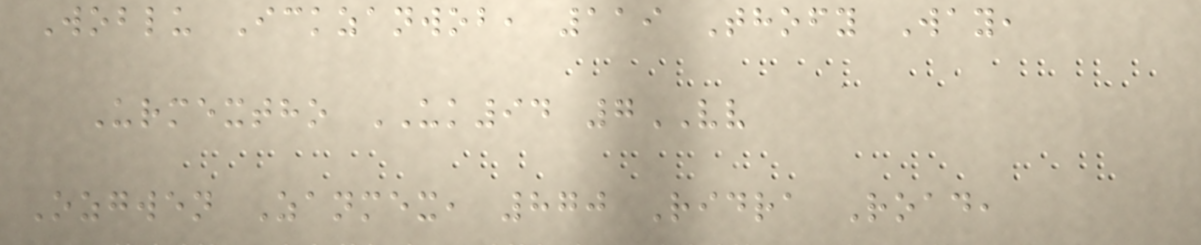Woblu Ickzanwob, 119 Thofy Way,
Urmextho UK94 7VV
Ozgwen Zanmex, 870 Ridra Road,
